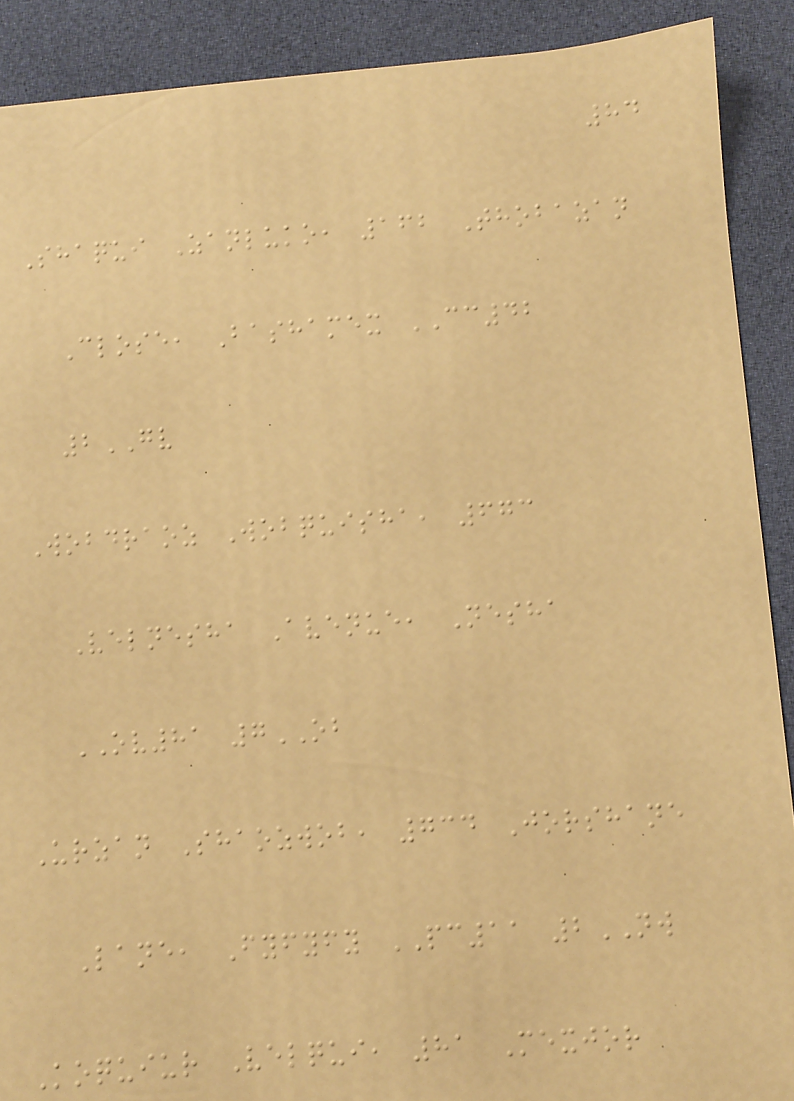84
Shaqui Zanluko, 162 Thobazan
Close, Bashamex CC42
2GV
Wobdraoz Wobquisha, 673
Velnesha Avenue, Nesha
OV81 7OB
Urzan Shaozwob, 734 Jorshane
Lane, Fyfyfy PC11 2NW
Koquiur Velqui, 81 Mexjor
